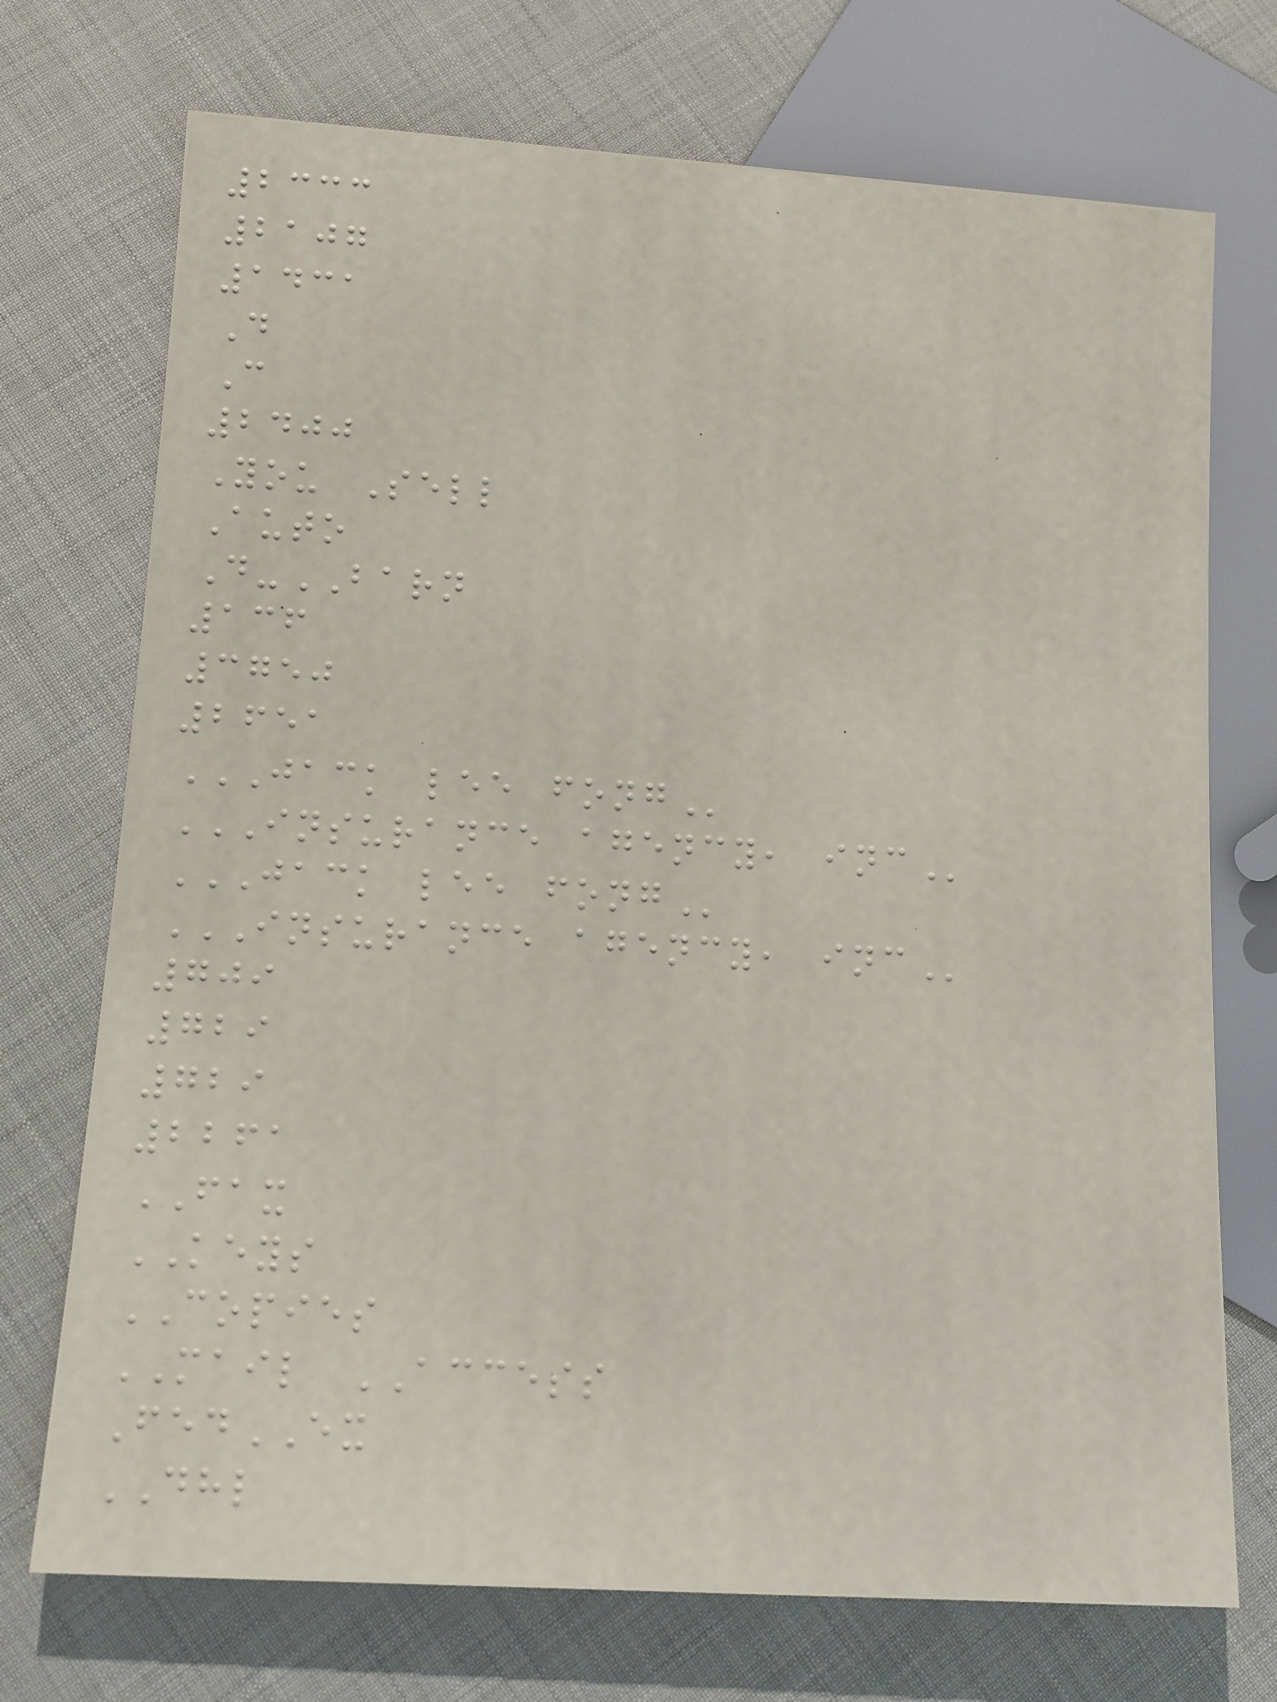2333
2107
1431
D
C
2400
You Sell
Auto
D-BARN
136
3750
2651
JACK LEE FONG
INSURANCE AGENCY, INC
JACK LEE FONG
INSURANCE AGENCY, INC
709
729
729
2261
FAX
KEYS
COPIES
MAIL ACCESS
FedEX
DHL
